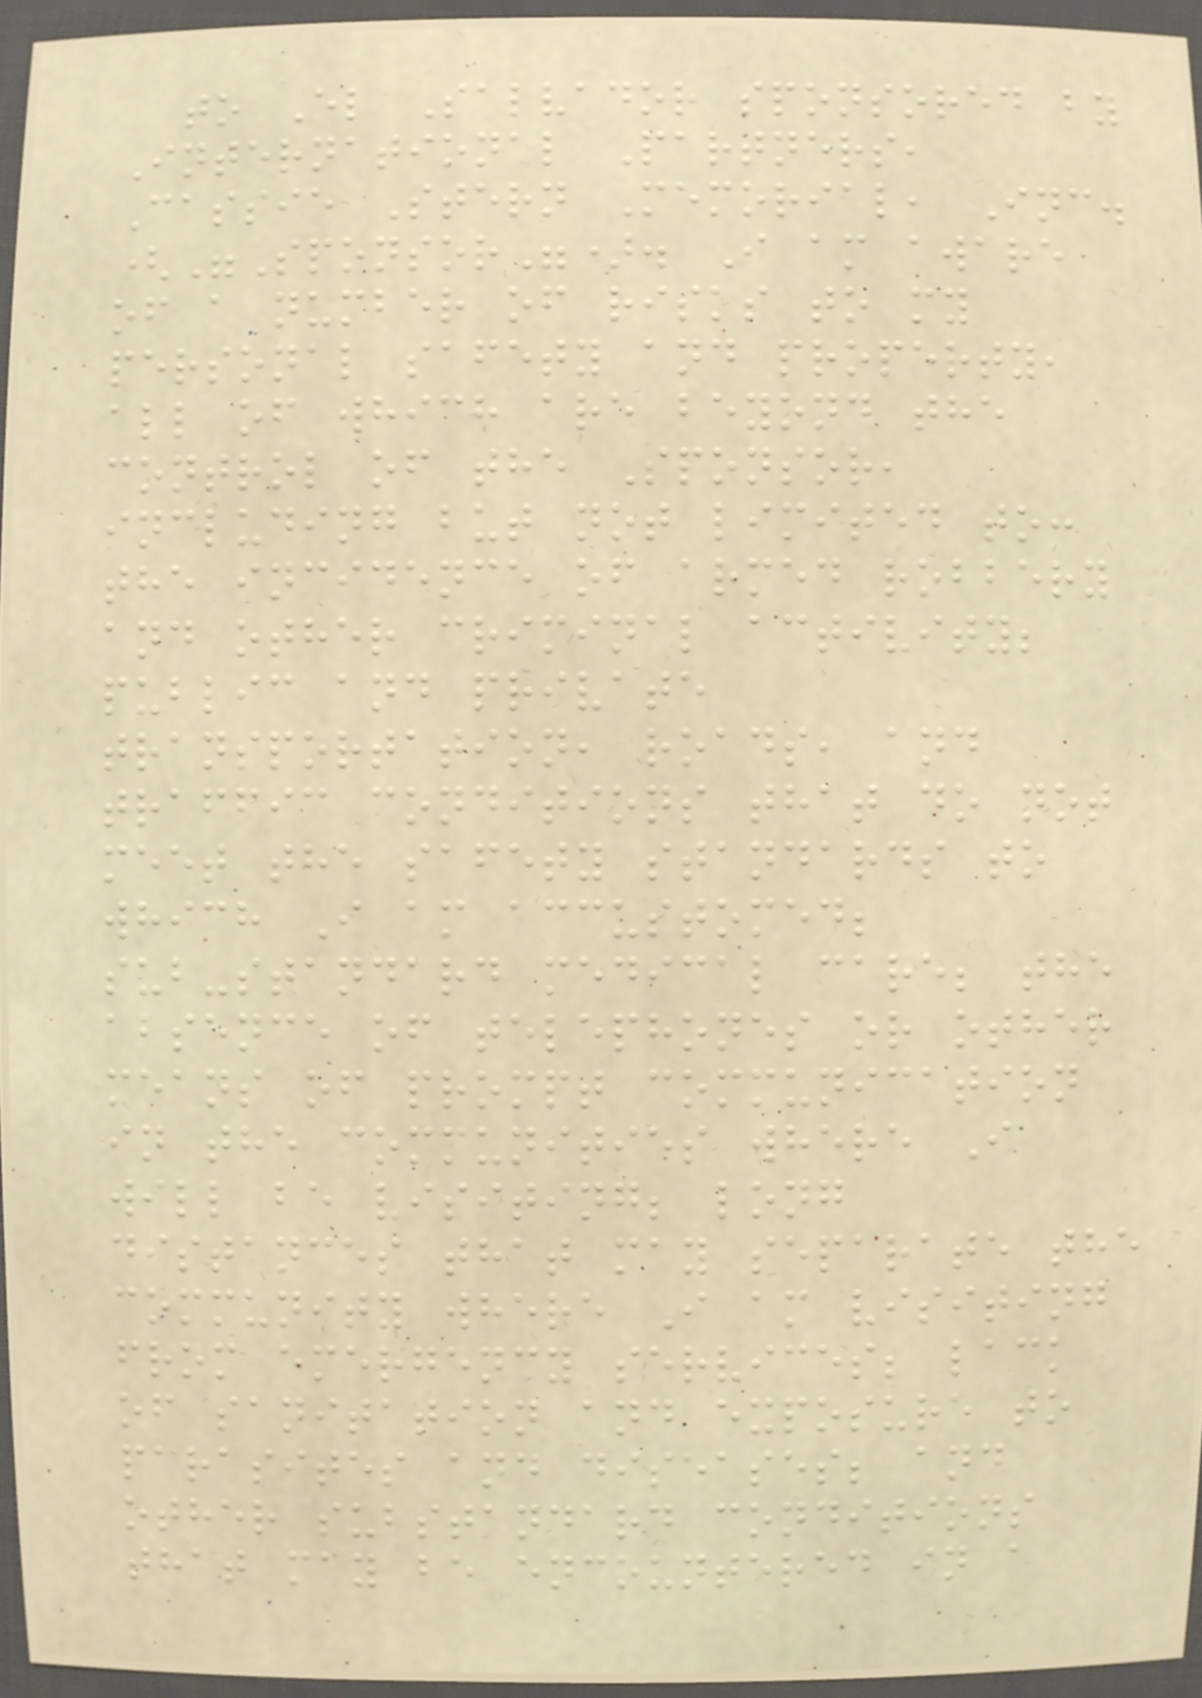to El Salvador sponsored by
International Partners,
Cassie Stern Memorial, Inc.
("Sponsor"). I am aware
of a number of risks to my
personal safety and property,
all of which are beyond the
control of the Sponsor,
including but not limited to:
the incidence of armed robbery
and other criminal activity;
public and private
transportation, roads, and
traffic conditions that do not
meet the safety standards to
which I am accustomed;
sub-standard medical care; the
absence of telephones or other
means of prompt communication
in the communities where I
will be visiting; long
distances that may separate the
community where I am visiting
from emergency services; lack
of sanitation and exposure to
parasites and diseases; and
other substandard conditions
that may be encountered in a
